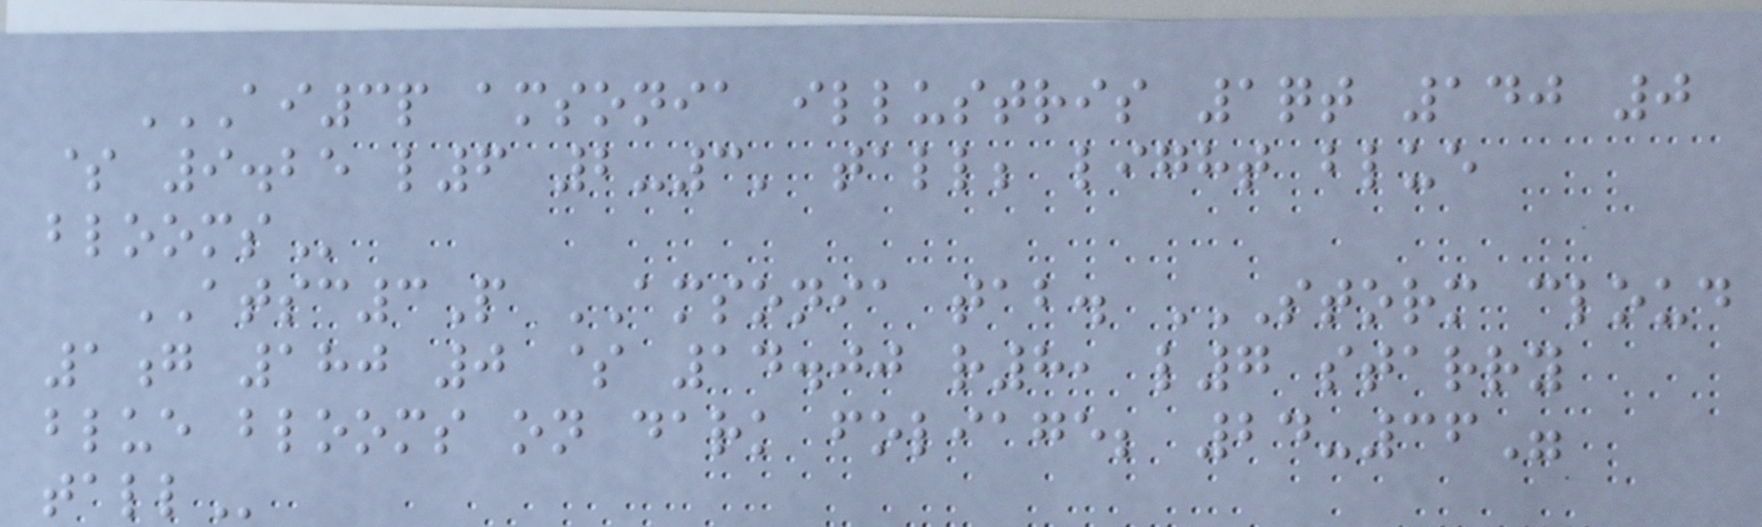AI3P AMSONIA ILLUSTRIS 1QT 140 0
$ 9.25 L6 2-3' TALL; LIGHT BLUE
BLOOMS
ATSC3P AMSONIA tab. STORM CLOUD
1G 180 0 $ 14.00 R8, L7 STARRY
BLUE BLOOMS ON DARK FOLIAGE; 24-36"
TALL
